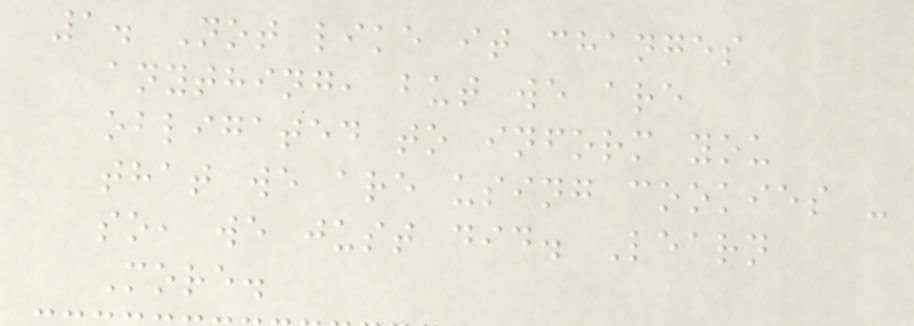1. Not like it changes
anything, but we are
obligated to inform you
that we are using cookies -
so, we just did. Learn
More.
